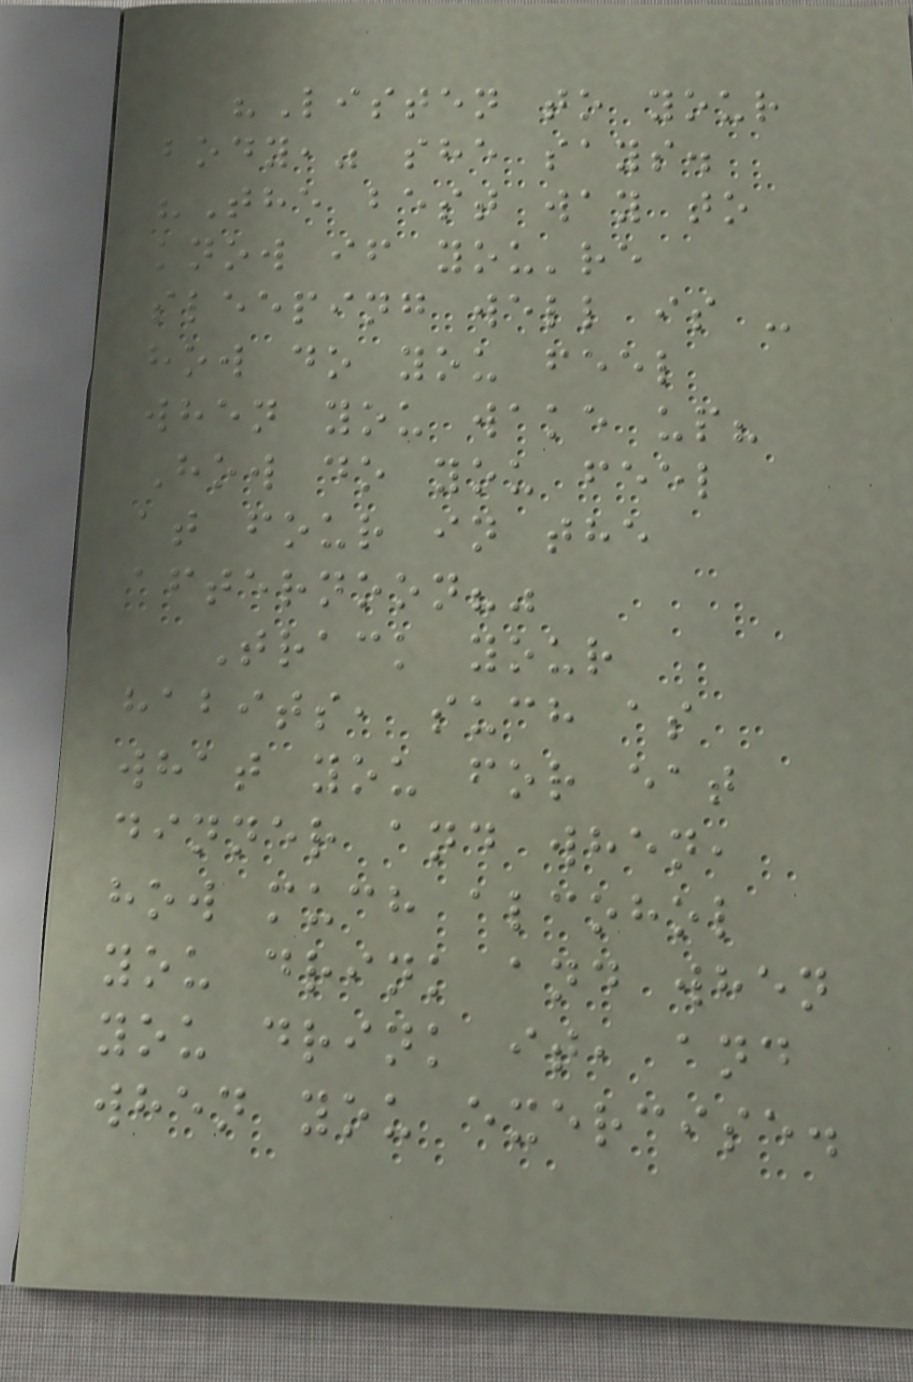"Listen to your
body," she says.
"The best way to
know if you're
sleeping well is -
how do you feel
when you wake up?
How do you feel
at four in the
afternoon?"
Track your
habits, such as
what you for eat
dinner and when,
how much alcohol
you drink and when
you drink it, and
when you exercise.
